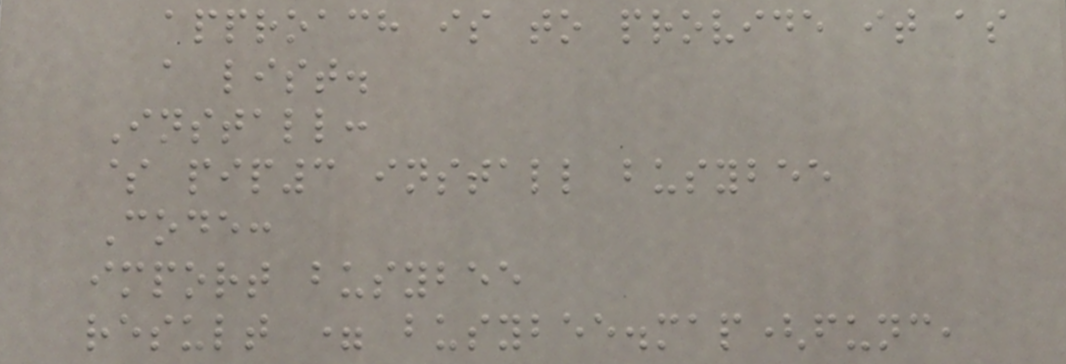approach is to provide it as
a list.
Install:
$ pip3 install busybee
Code:
import busybee
result = busybee.map(func,
